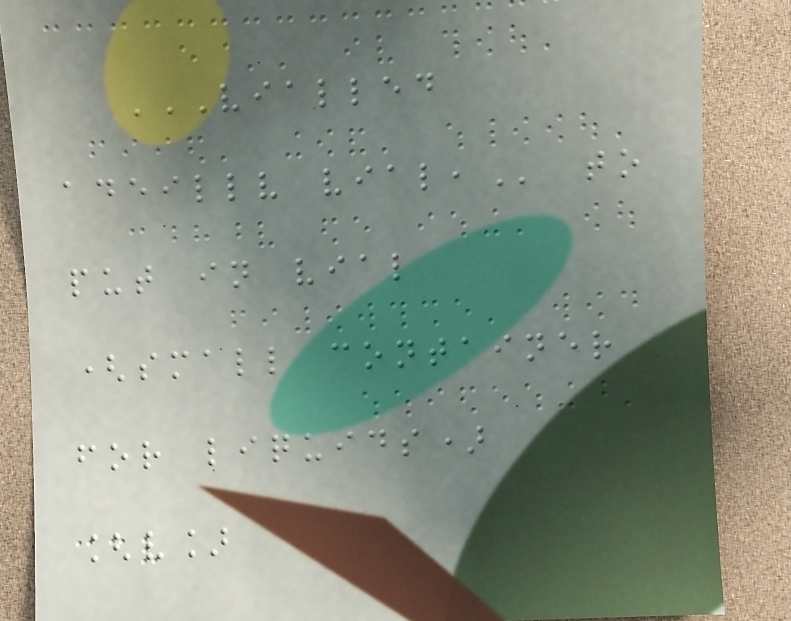VIALLED
ADEILLV VIAL, to
put in vial
(small container
for liquids)
[v]
